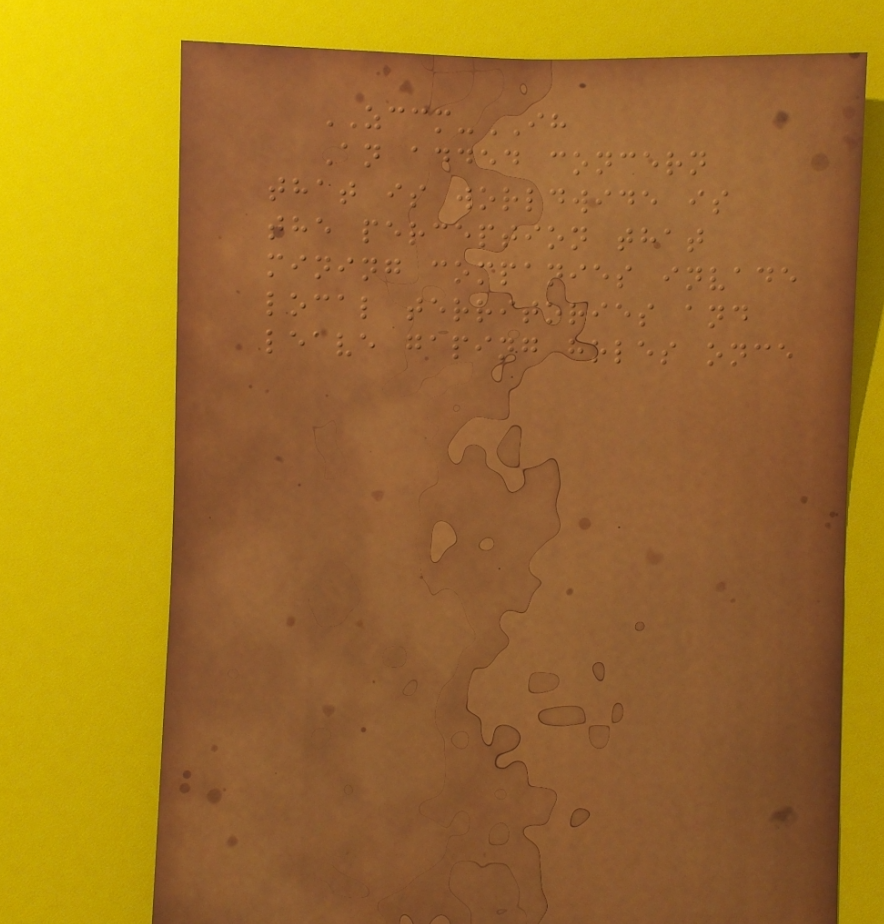ZCCM-IH
An added concern
that is worldwide is
the perception that
mining companies invade
local territories and
leave gaping holes once
